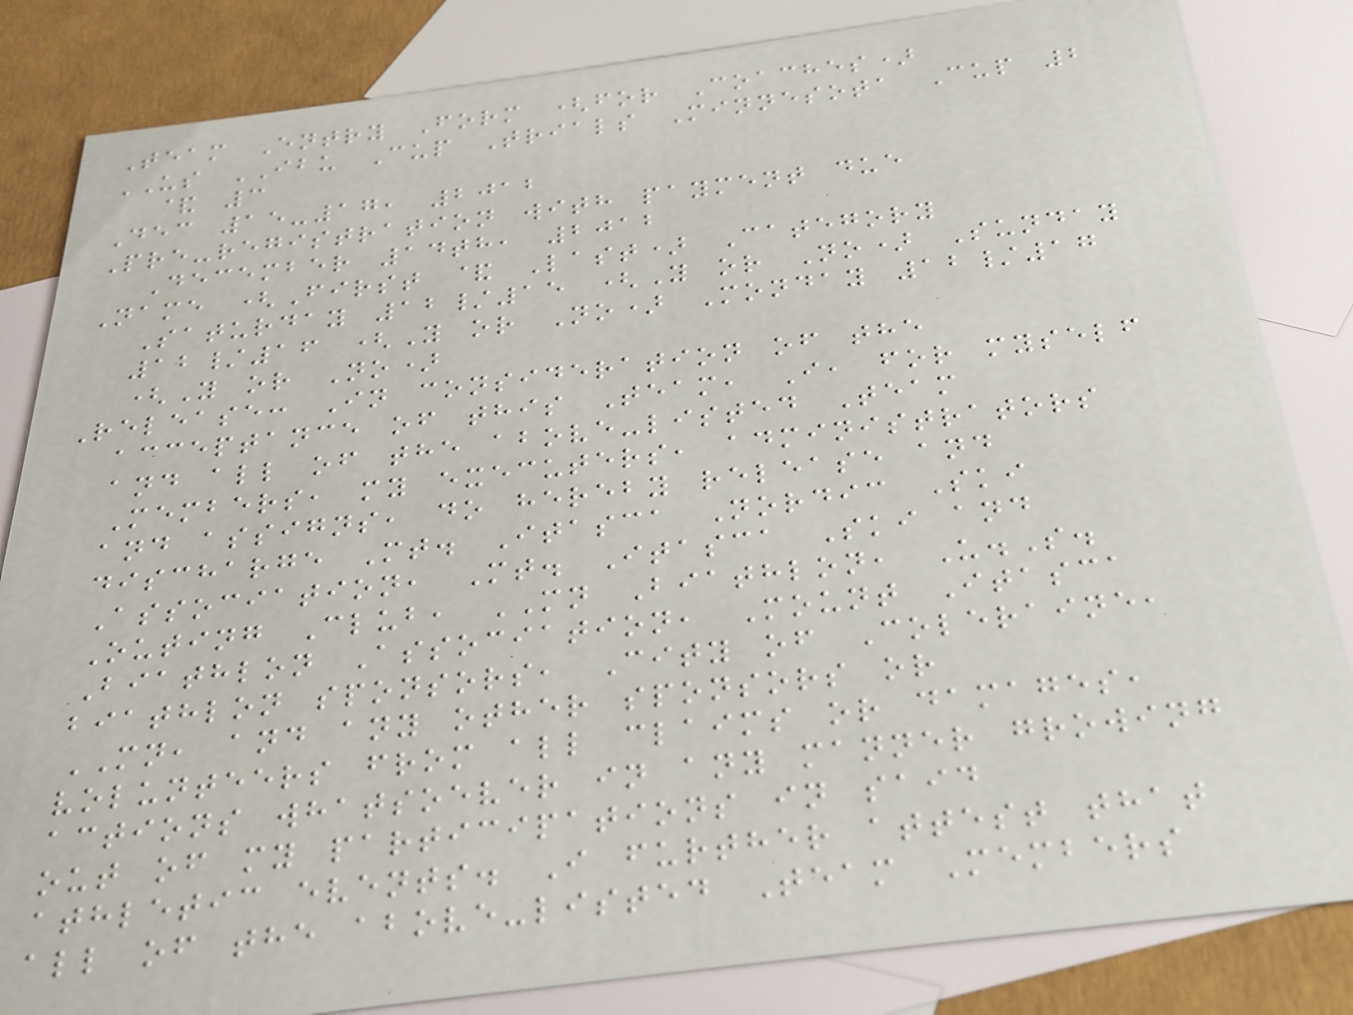Team Entry Form (for Coaches)
US IBU Cup Trials Minnesota Cup 2
& 3
Dec 15-17, 2012
Pre-registration with payment due
December 14th, 2012
Name (First & Last) Category
Saturday 12/15 (Y or No) Sunday
12/16 (Y or No) Monday 12/17
(Y or No)
Release: In consideration of the
acceptance of this Team, I, for myself
and all of the above-listed Team
Members, my executers, administrators
and assigns, do hereby release and
discharge Mt. Itasca Nordic Ski
Association, Mt. Itasca Ski and
Outing Club, MN Biathlon, U.S.
Biathlon Association, Mount Itasca
biathlon sponsors, City of Coleraine,
MN, and any other sponsors or
volunteers from all claims or damages,
actions whatsoever in any manner growing
out of my participations in said
athletic events. I further attest that
all of the above-listed Team Members
